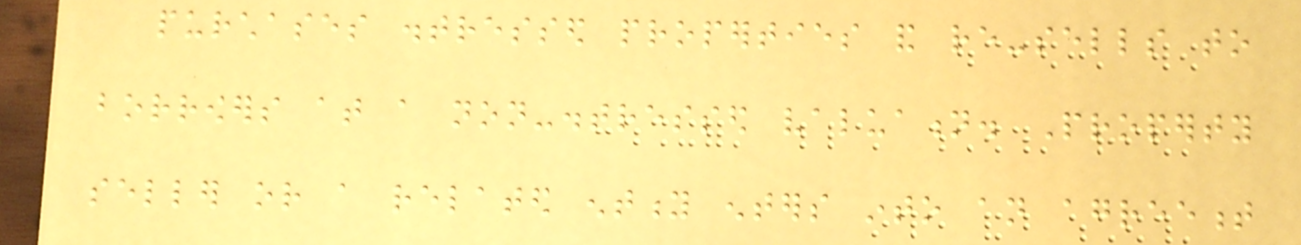purchases distressed properties and re-sells to
borrowers at a non-distressed valuation. Property
seller or a related entity enters into an agreement
